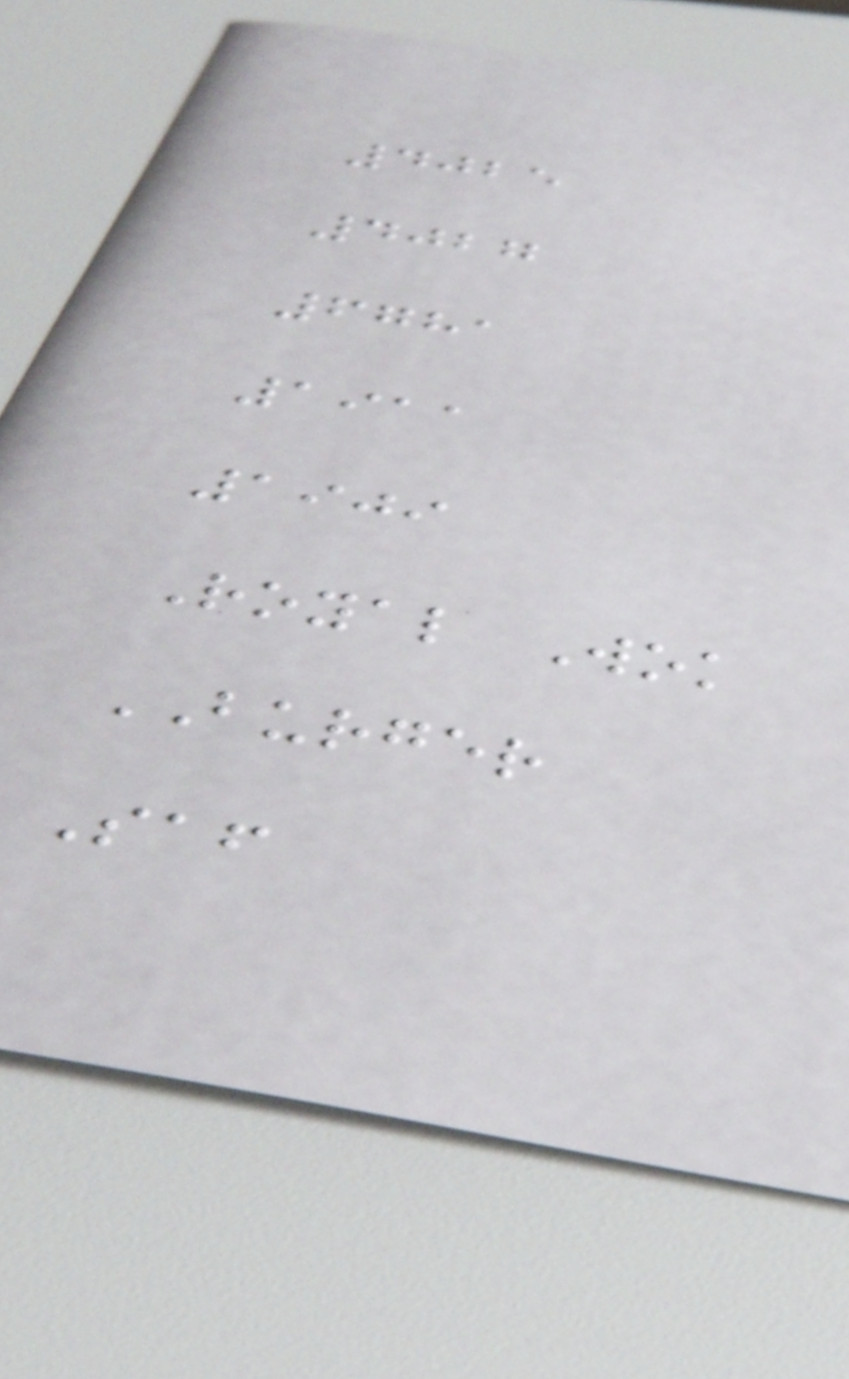4025
4027
6781
1911
1909
Royal Wok
BURGER
Saf
